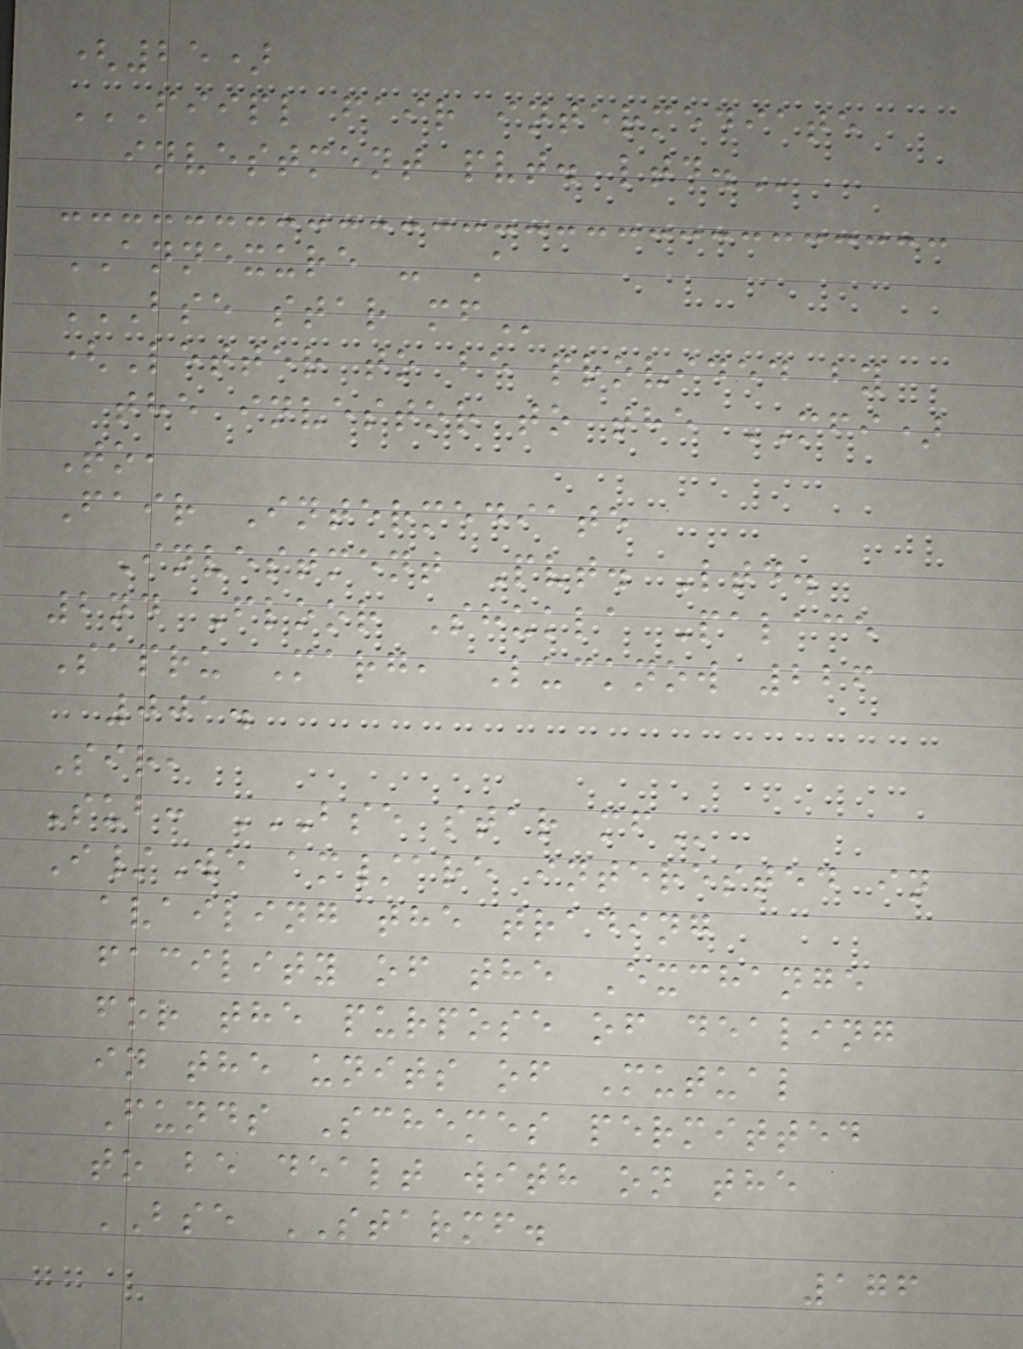(25)
FIIPL FAIR INTERMEDIATE
INVESTMENT PVT. LTD.
ANNEXURE - A
BSE STAR MF
(Letter to be provided by
the investor to the MFI)
To,
Fair Intermediate
Investment Pvt. Ltd.
2nd Floor Shukla Palace
Sapru Marg, Lucknow 226
001.
Sir,
Sub: BSE STAR MF
I/We am/are interested in
availing the trading
facility of the Exchange
for the purpose of dealing
in the units of Mutual
Funds Schemes permitted
to be dealt with on the
BSE STARMF.
176
